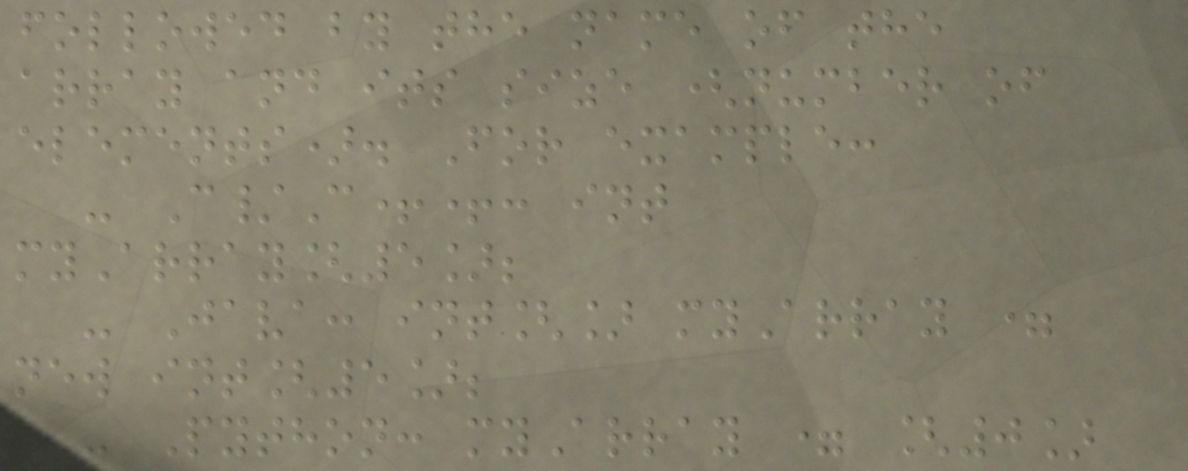followed by the name of the
array and its size (number of
elements). For example:
- C/C++: int
myArray[5];
- Java: int[] myArray =
new int[5];
- Python: myArray = [0]
